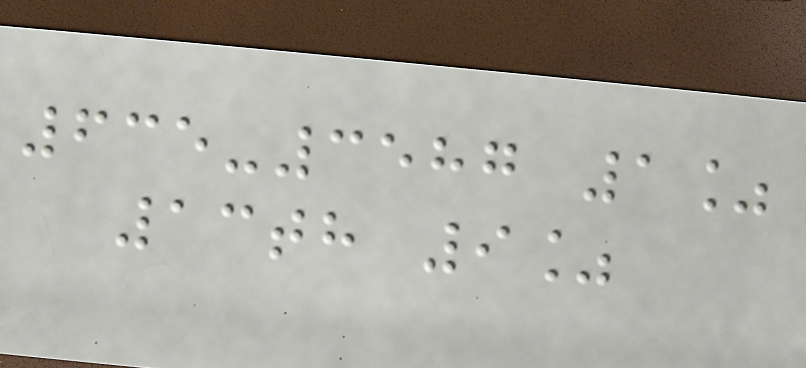635-3587 1%
13th 9%
